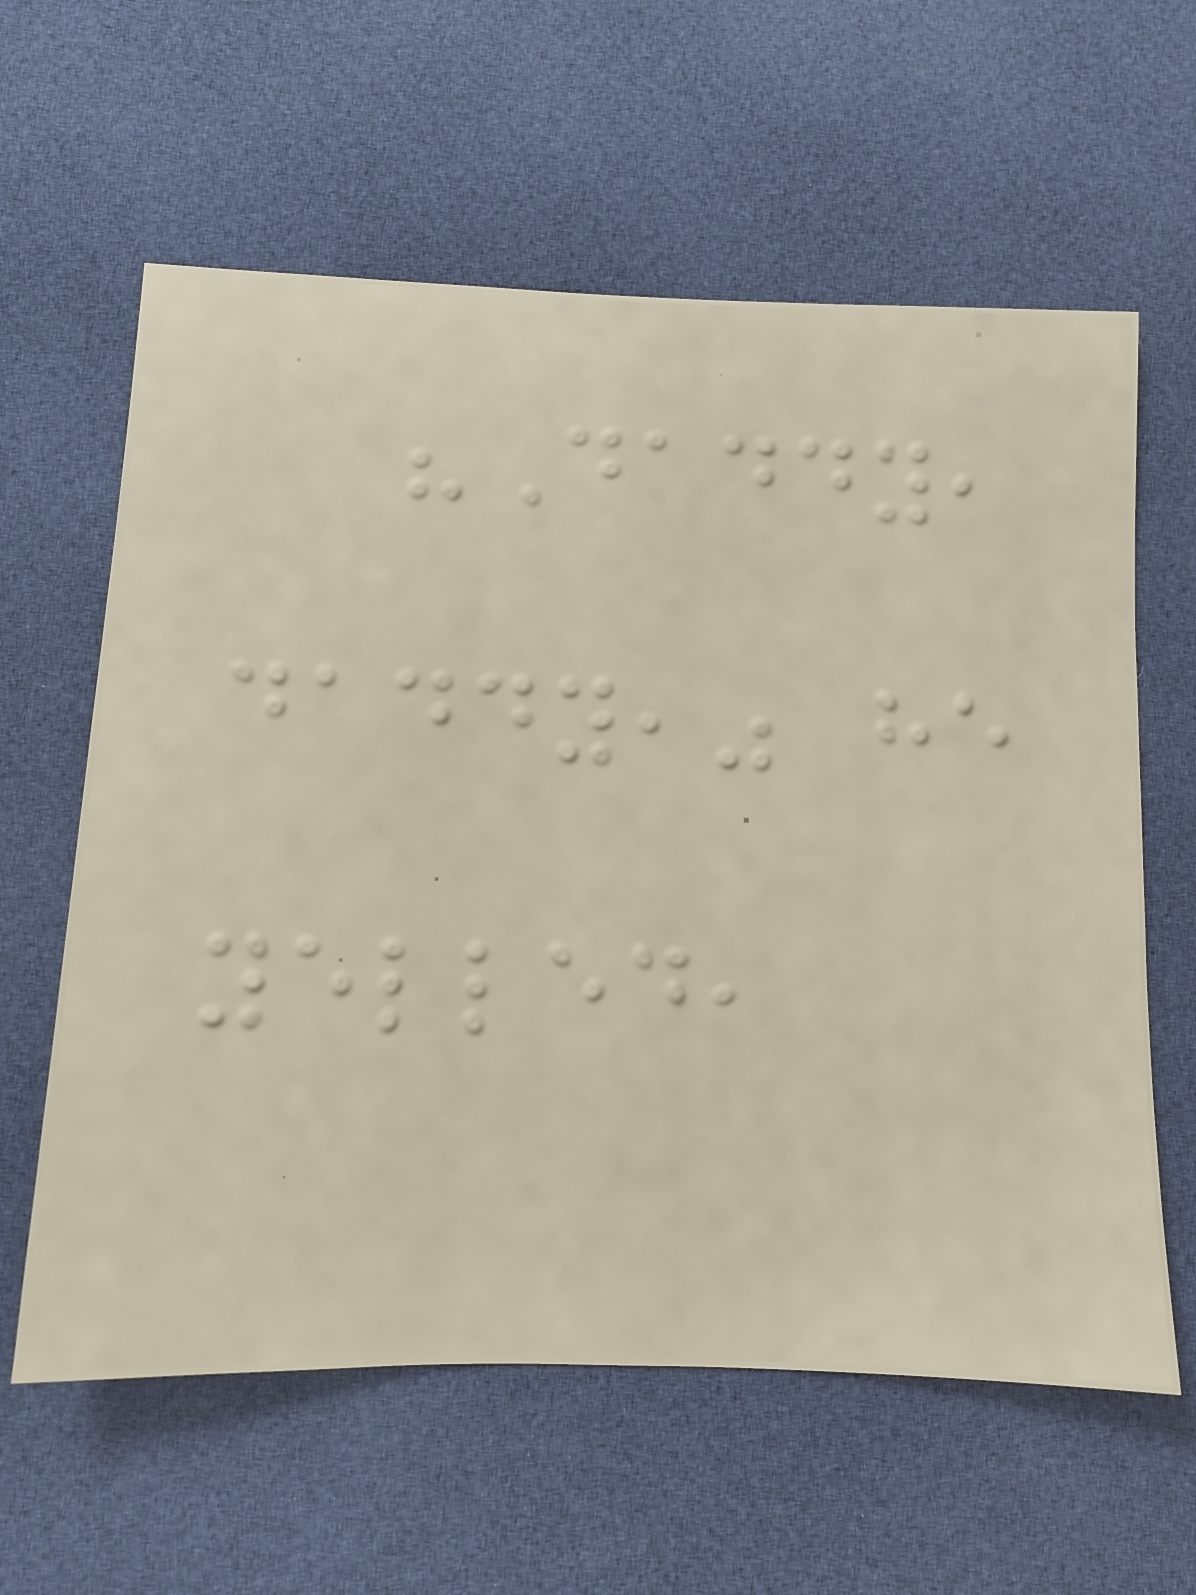"Daddy,
daddy," he
yelled,
